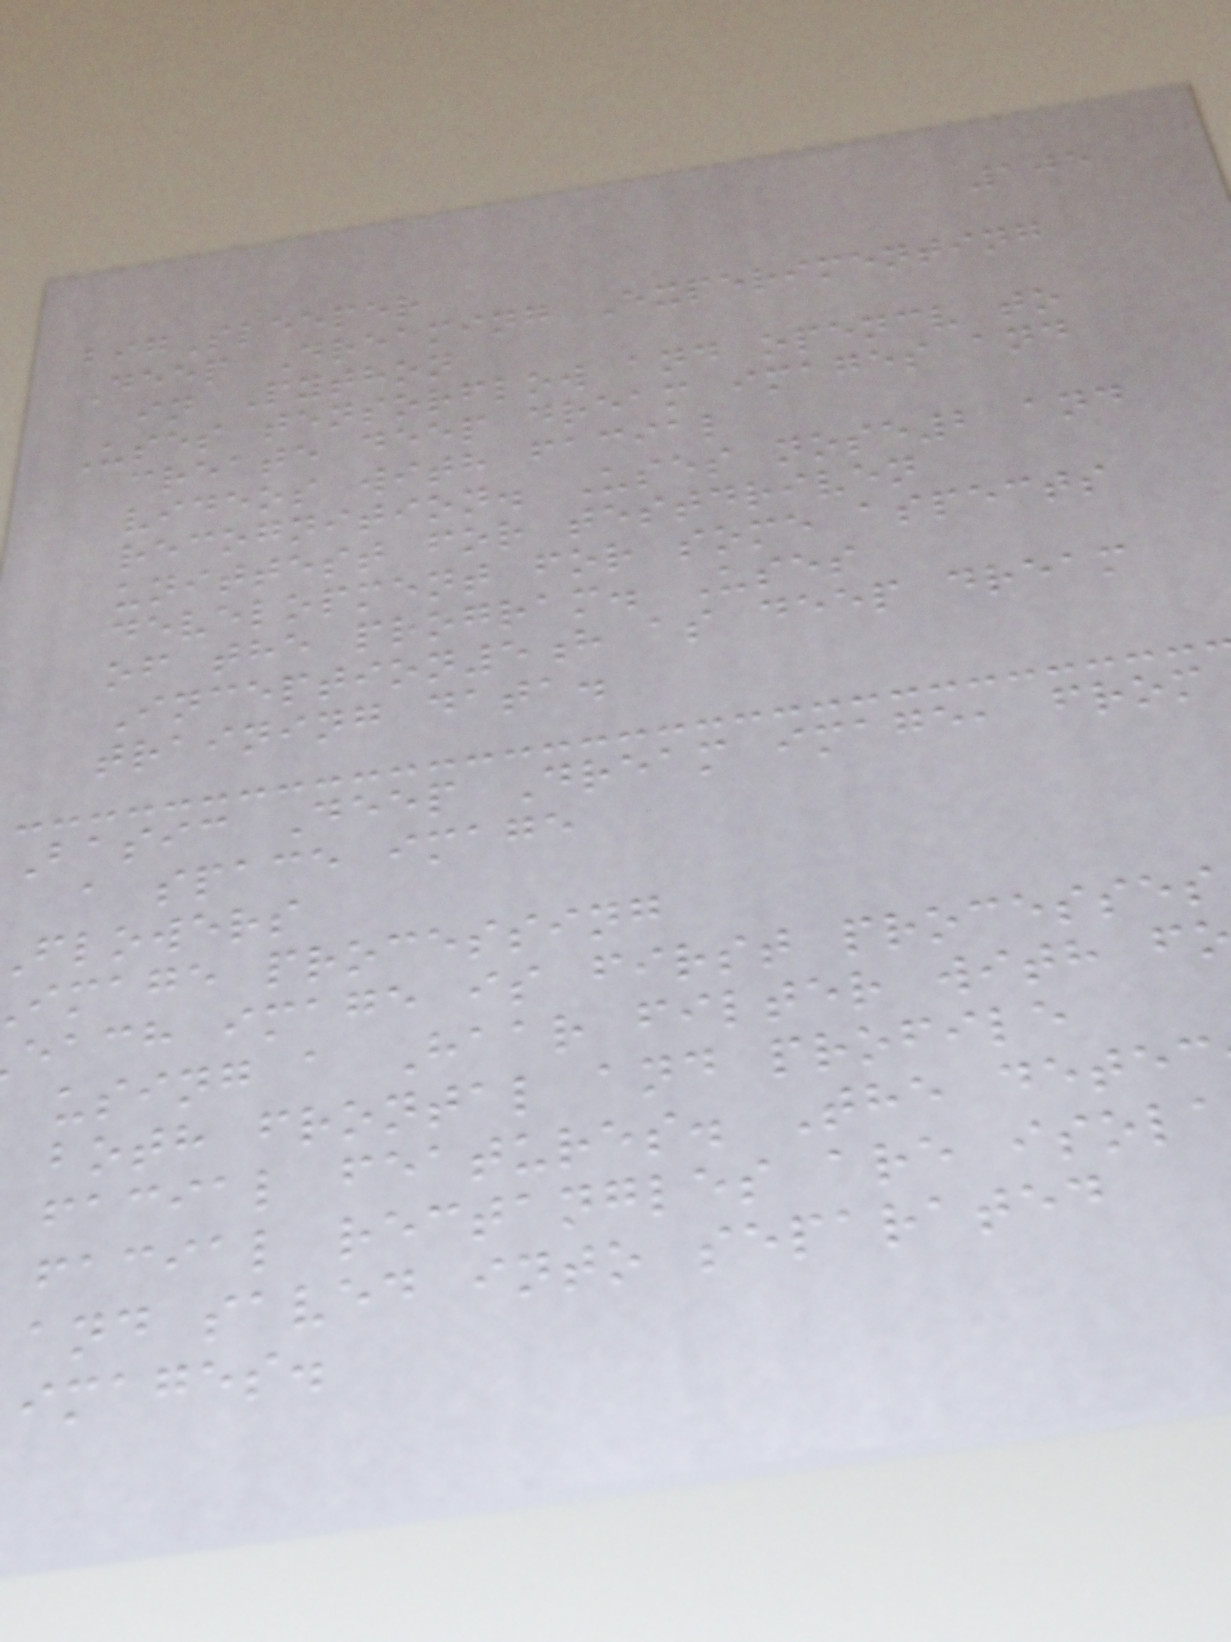105
bigSleeper
Deep Dreaming Experimenting
in Python
Uses tensorflow and opencv to
create deep dream images and
videos with facial
recognition. Uses nose2 and
unittest for testdriven
development for some aspects
of the program. Uses
Inception5h as deep dream
training data.
Basic Deep Dream image, from
a space image
flowers
image processing
each image is first processes
using a Haar filter with f
both frontal and profile
facial features. The detec
facial rectangles are isol
and saved into separated
images.
